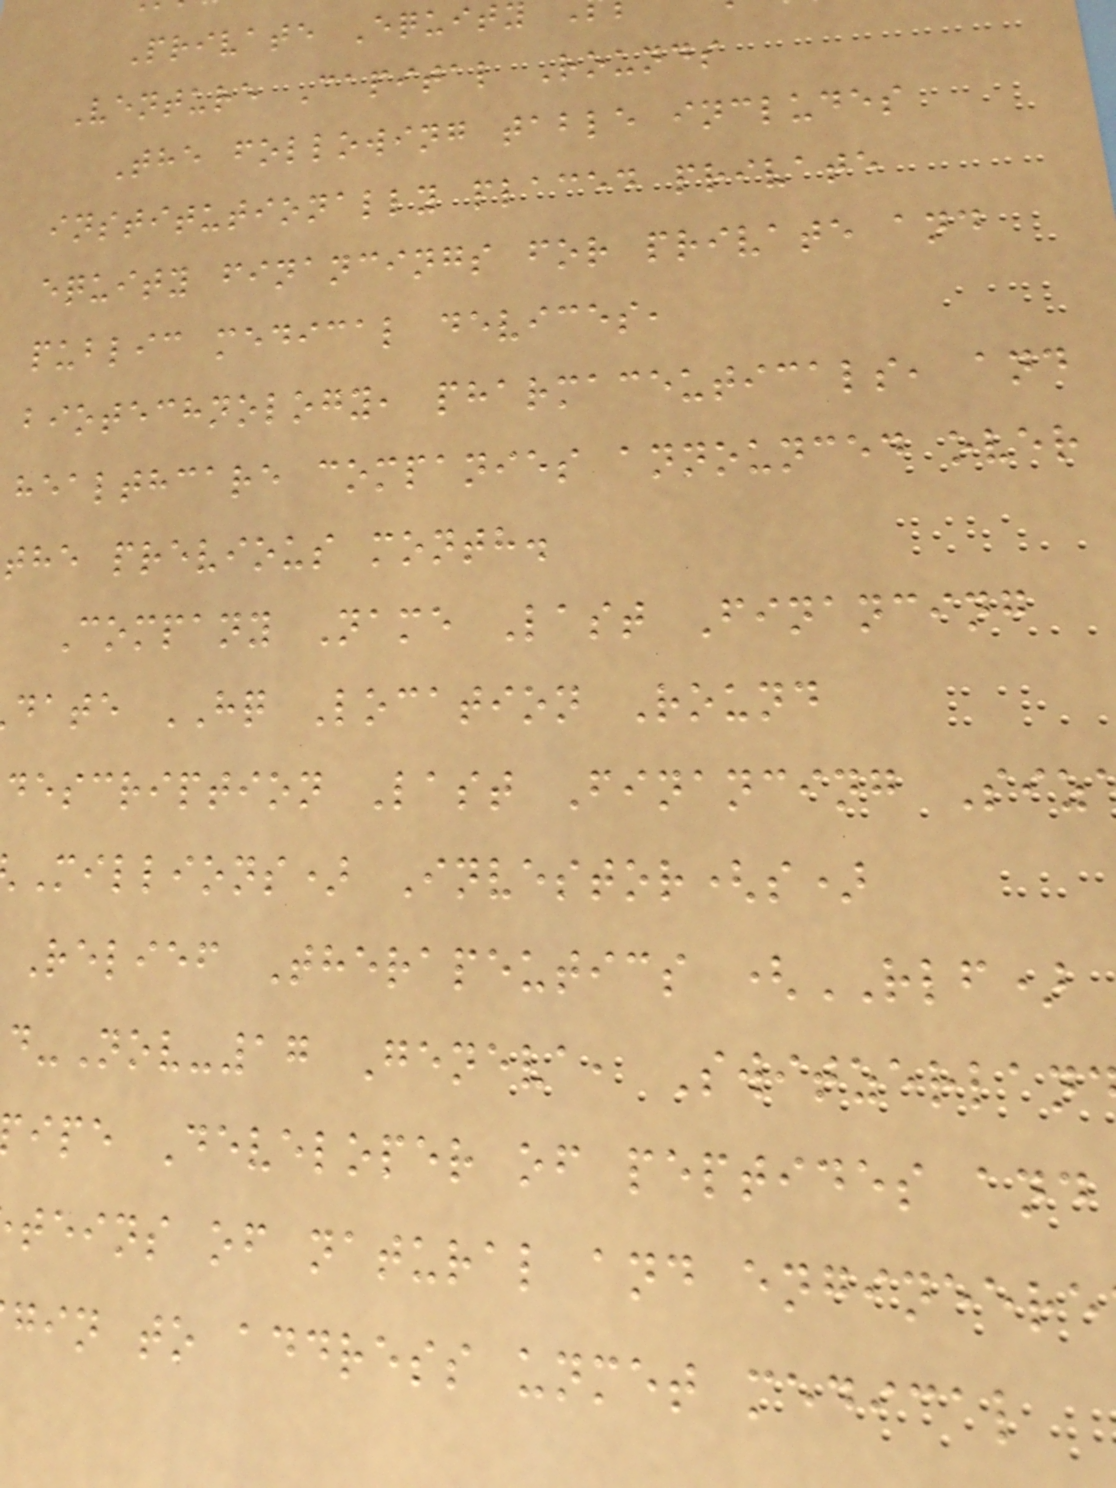Private Equity
Venture Capital Rounds
The following table includes
institutionally placed private
equity financings for private and
public medical devices,
biotechnology, pharmaceuticals, and
healthcare companies announced over
the previous month.
Company Name Last Financing
date HQ Location Round
description Last Financing Siz
Millions) Investor(s)
Relief Therapeutics (RLF)
-Nov-17 Geneva, Switzerlan
ipe Developer of peptides and
teins of natural and engineere
gin to address unmet medical
